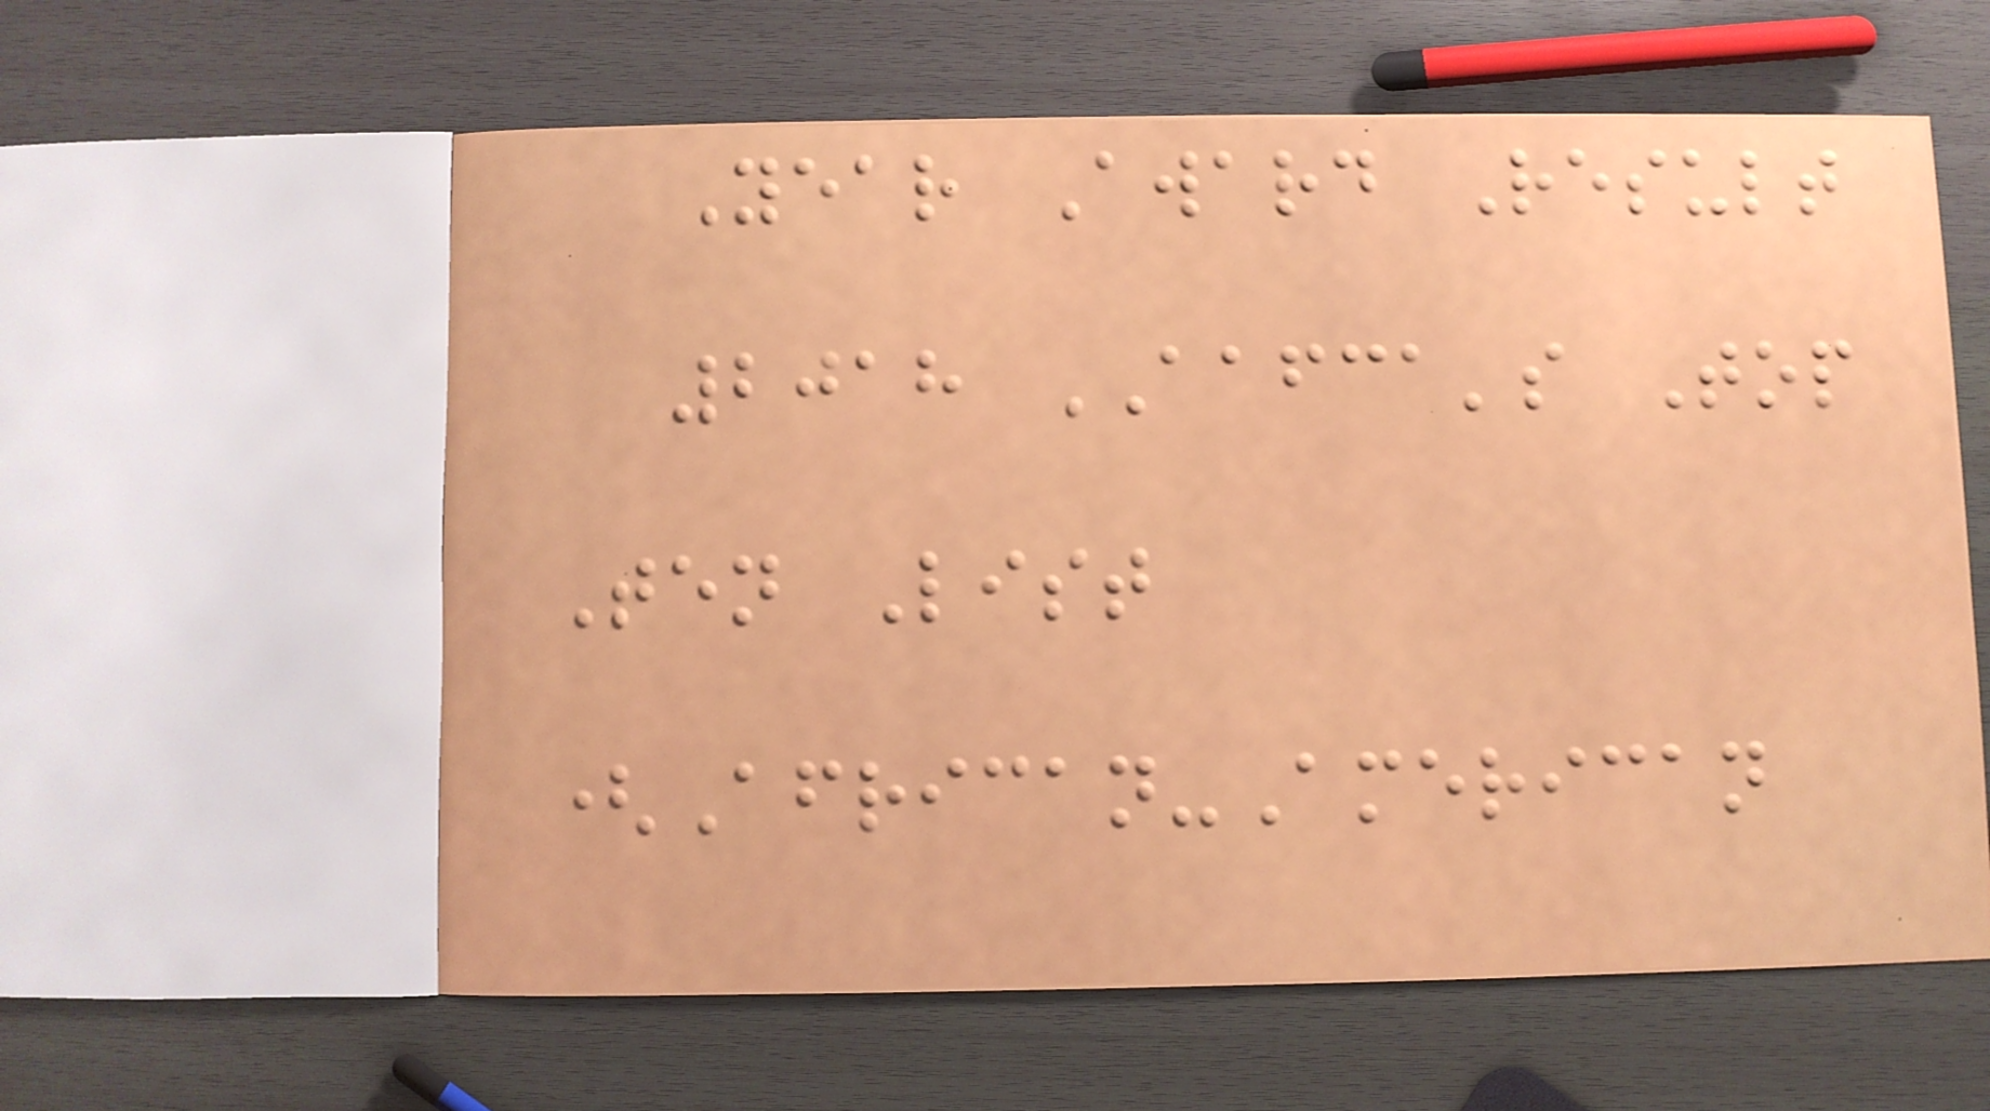Year Award Result
2018 AAFCA's Top
Ten List
(African-American
